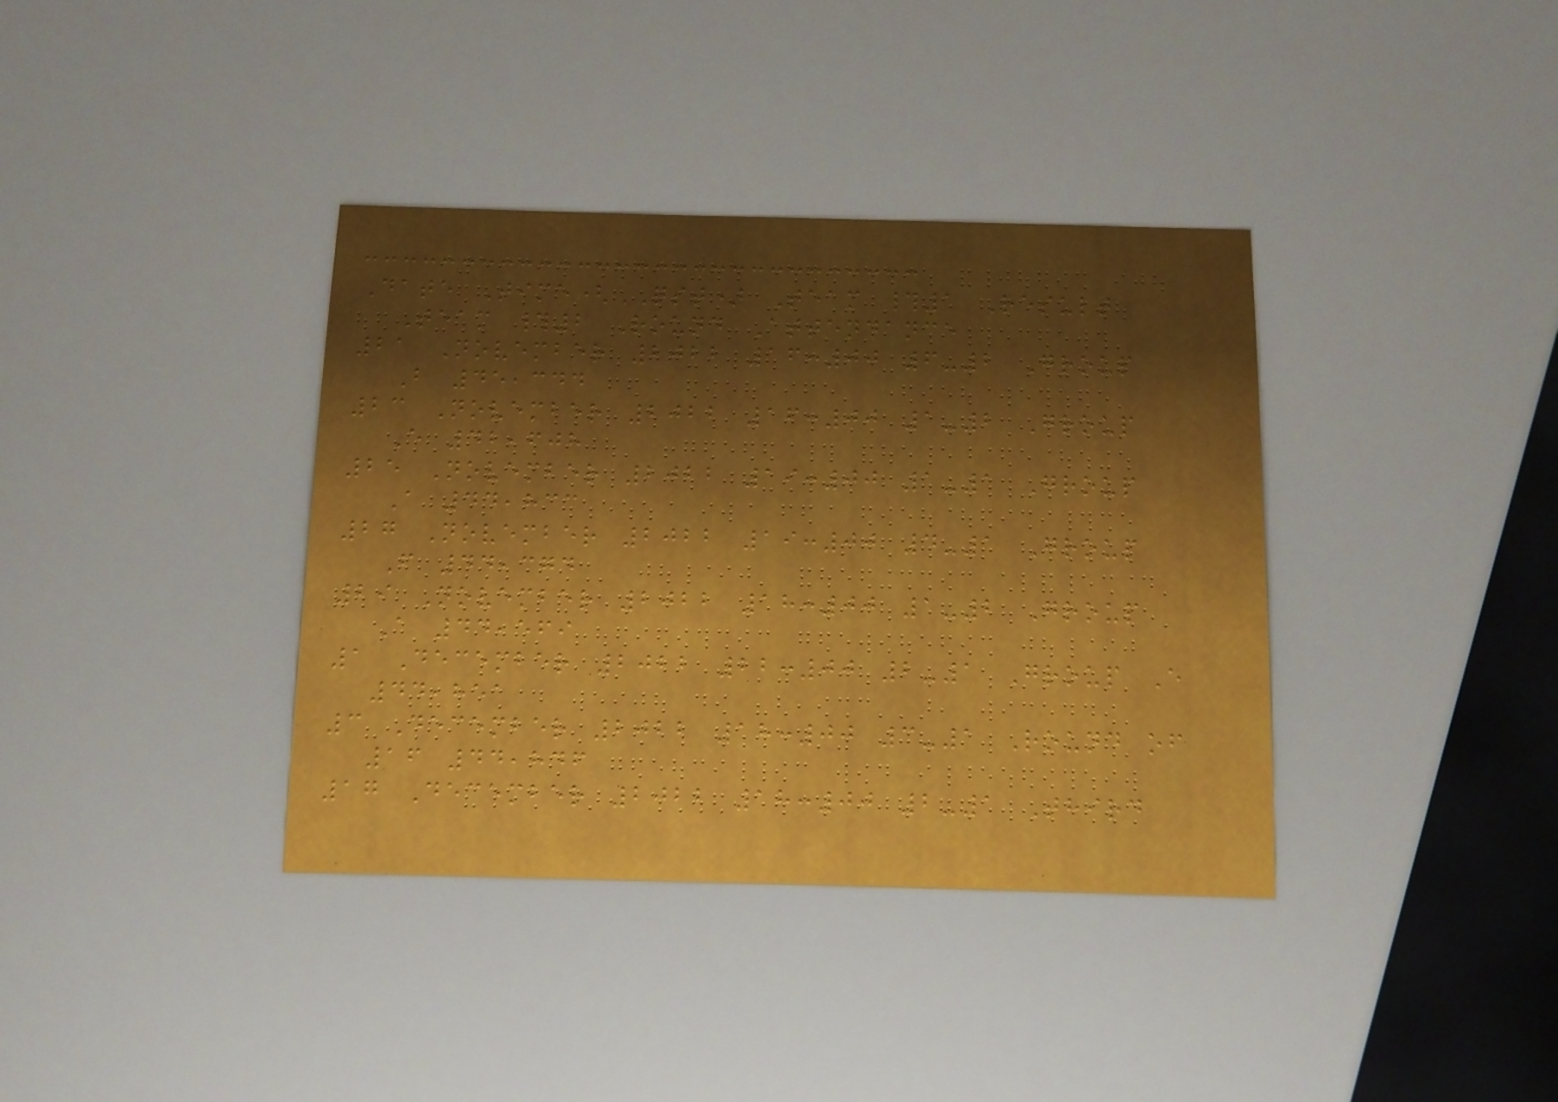Date Time(QST) Team #1 Result
Team #2 Round Attendance
21 November 2022 16:00 6-2 Group
B 45,344
23 November 2022 16:00 1-2 Group
E 42,608
25 November 2022 19:00 1-1 Group
A 44,833
27 November 2022 19:00 4-1 Group
F 44,374
29 November 2022 18:00 1-2 Group
A 44,569
1 December 2022 22:00 2-1 Group E
44,851
3 December 2022 18:00 3-1 Round of
16 44,846
17 December 2022 18:00 2-1 Third
